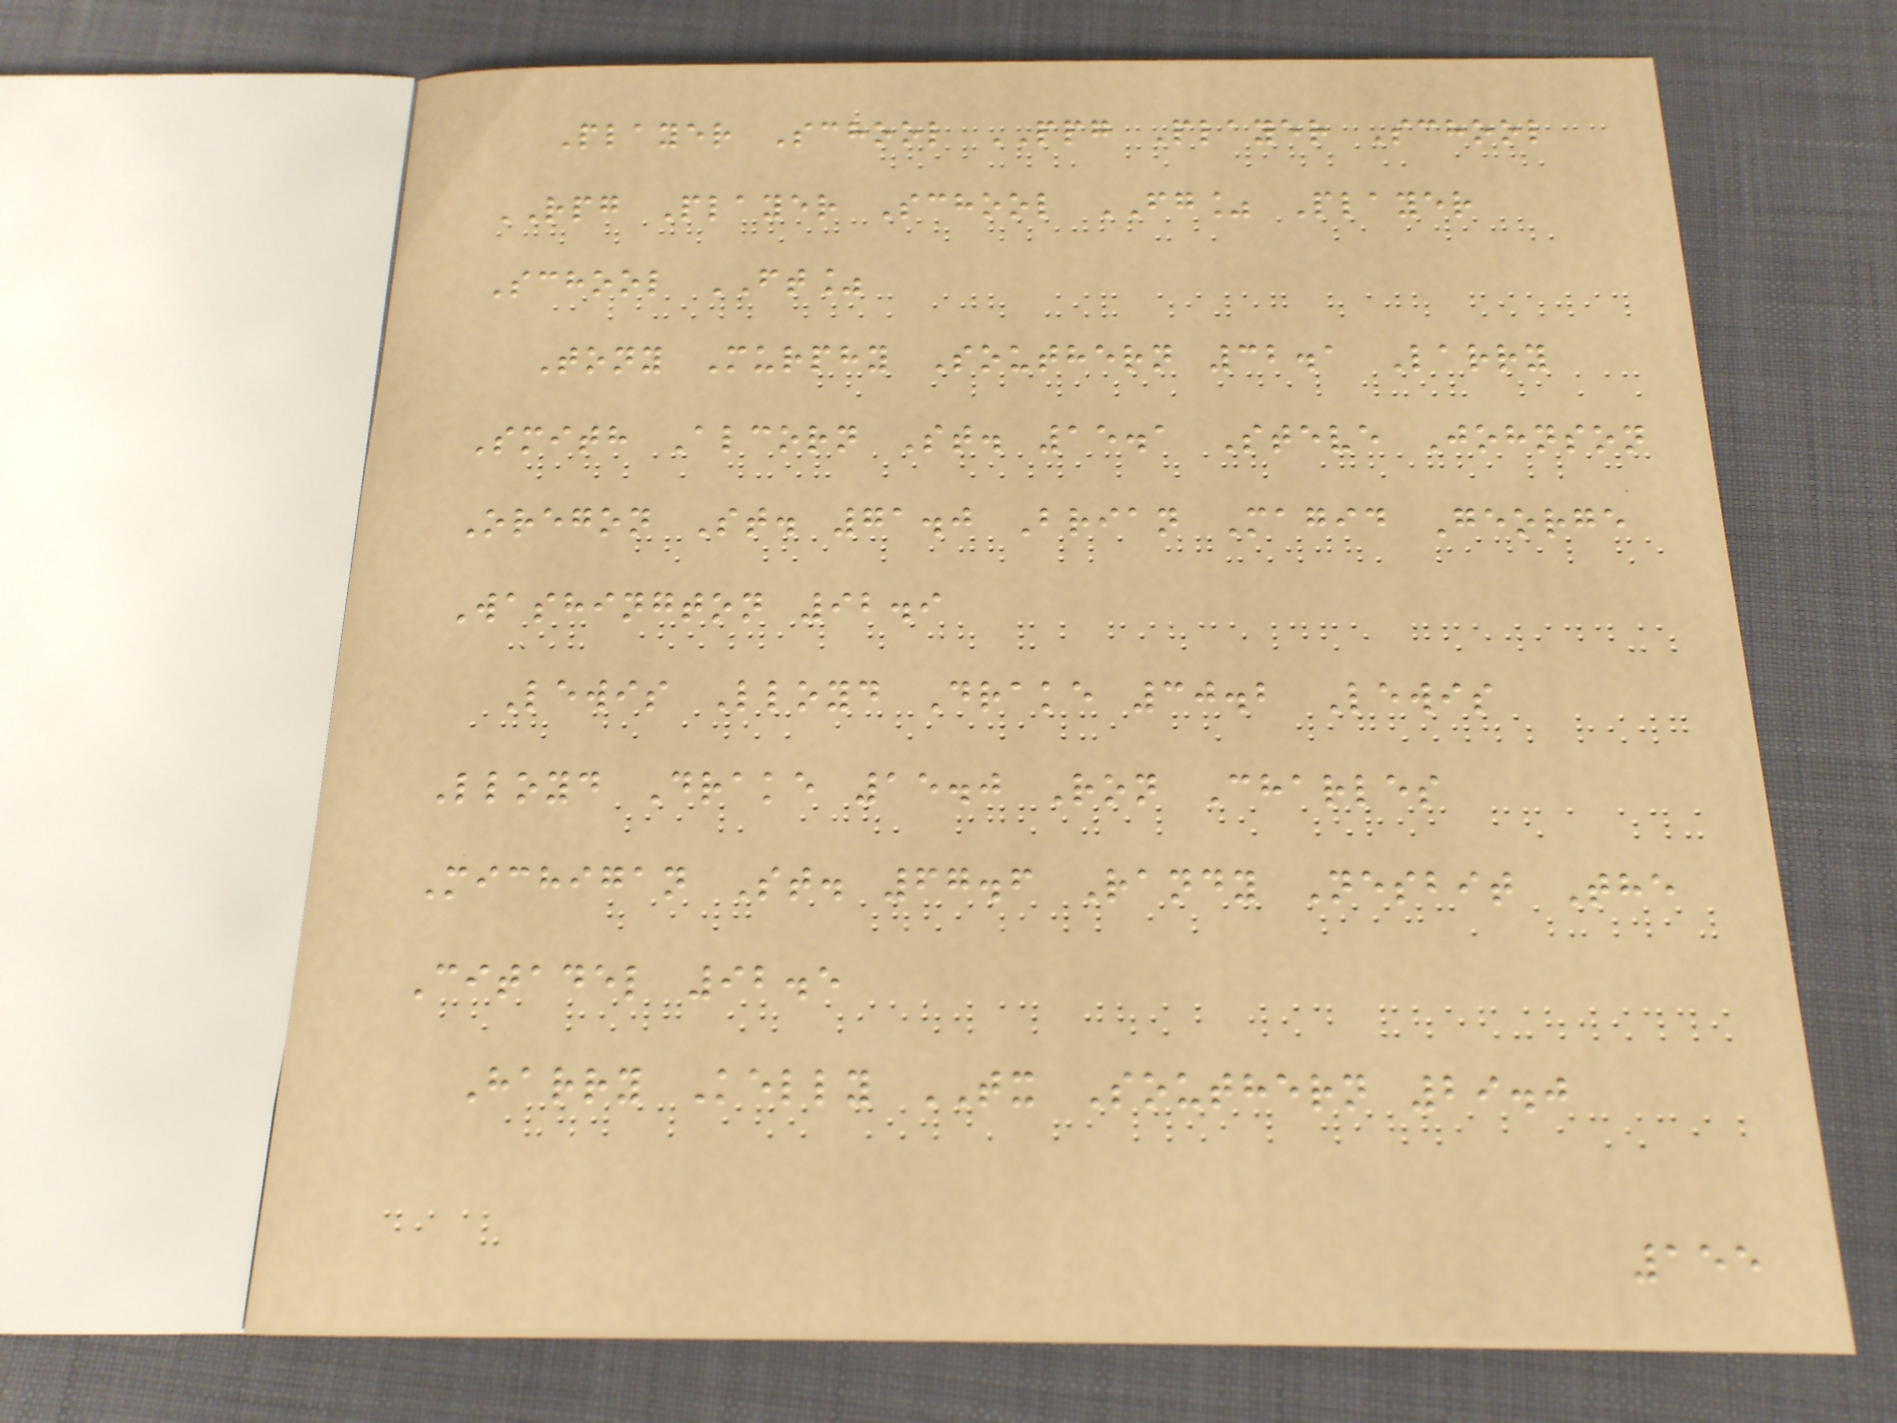Player School PPG Player School
RPG Player School FG% Player
School FT%
Tony Murphy Southern 32.1 Larry
Smith Alcorn St. 15.1 Steve Johnson
Oregon St. 71.0 Brian Magid George
Washington 92.9
Lewis Lloyd Drake 30.2 Lewis
Lloyd Drake 15.0 Ron Charles
Michigan St. 67.6 Randy Nesbit The
Citadel 92.5
Harry Kelly TX Southern 29.0
155
